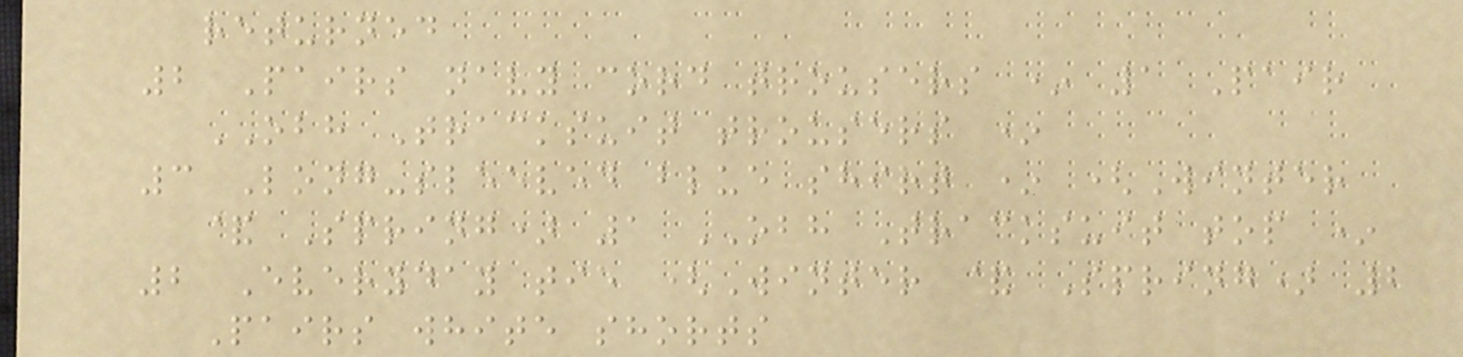returned
2 Pairs navy cord trousers * 1 Pair
OBH Tracksuit trousers *
3 Long-sleeved blue shirt * (Winter
& Spring) 1 OBH Tracksuit top *
2 Everyday tie (Winter & Spring) 2
Pairs white shorts
